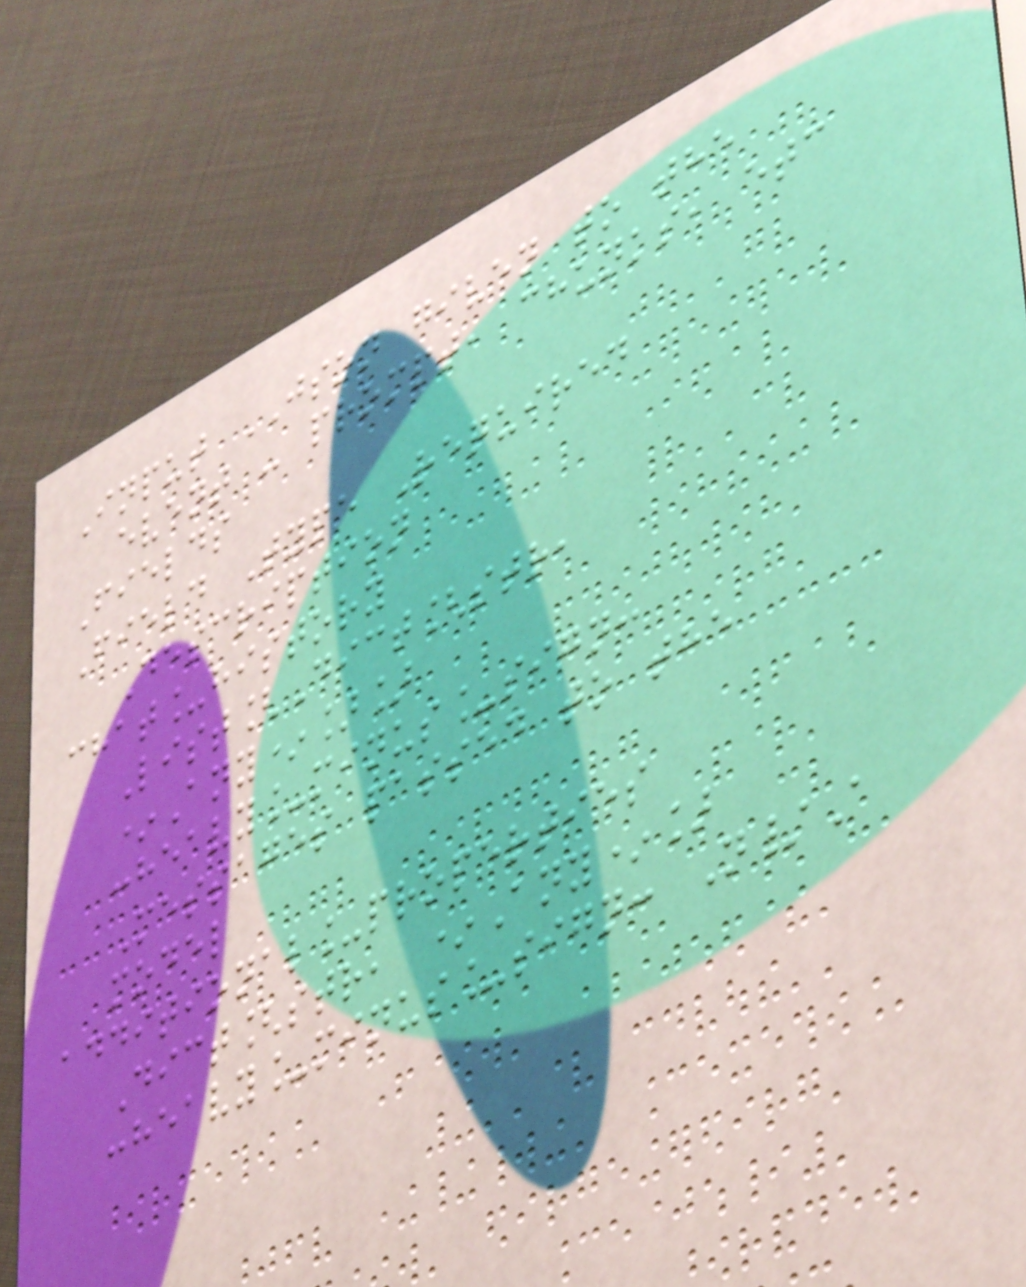Input JSON given to the
event - prompt, chunks, etc
Fields
Field Type Required
Description
chat_history
List[Dict[str,
*Any*]]
:heavy_minus_sign:
Messages passed to the
model
additional_properties
Dict[str, *Any*]
:heavy_minus_sign: N/A
